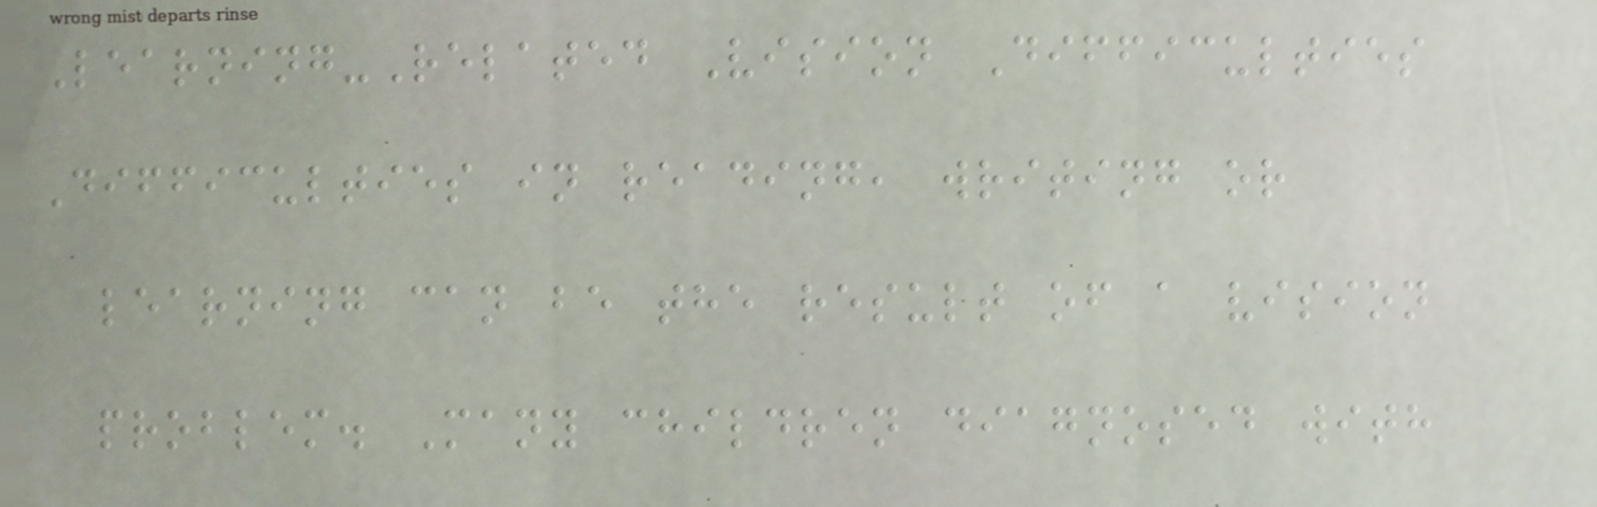Learning-Related Vision Difficulties
Difficulties in reading, writing or
learning can be the result of a vision
problem. Many children diagnosed with
